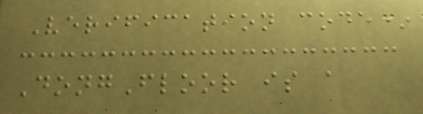Verification code*
DongFloor is a
